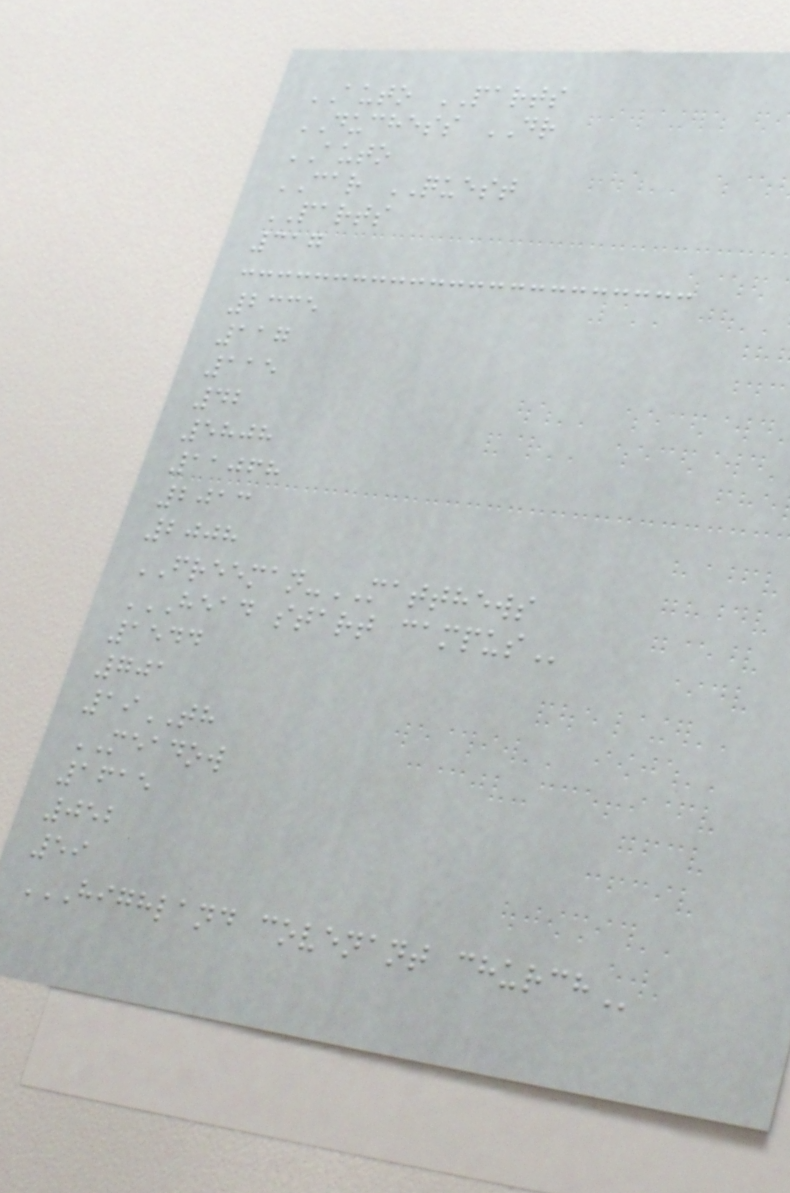AUTO PARTS
DUCHESS DR
AUTO
CAR QUEST
PARTS
317
2335
117
115
42
5808
11068
2013
2008
FREEMAN-MATTHEWS
HEAD START CAMPUS
1544
701
19TH
MEADOW
1615
052
59
HIGHLAND COVENANT CHURCH
